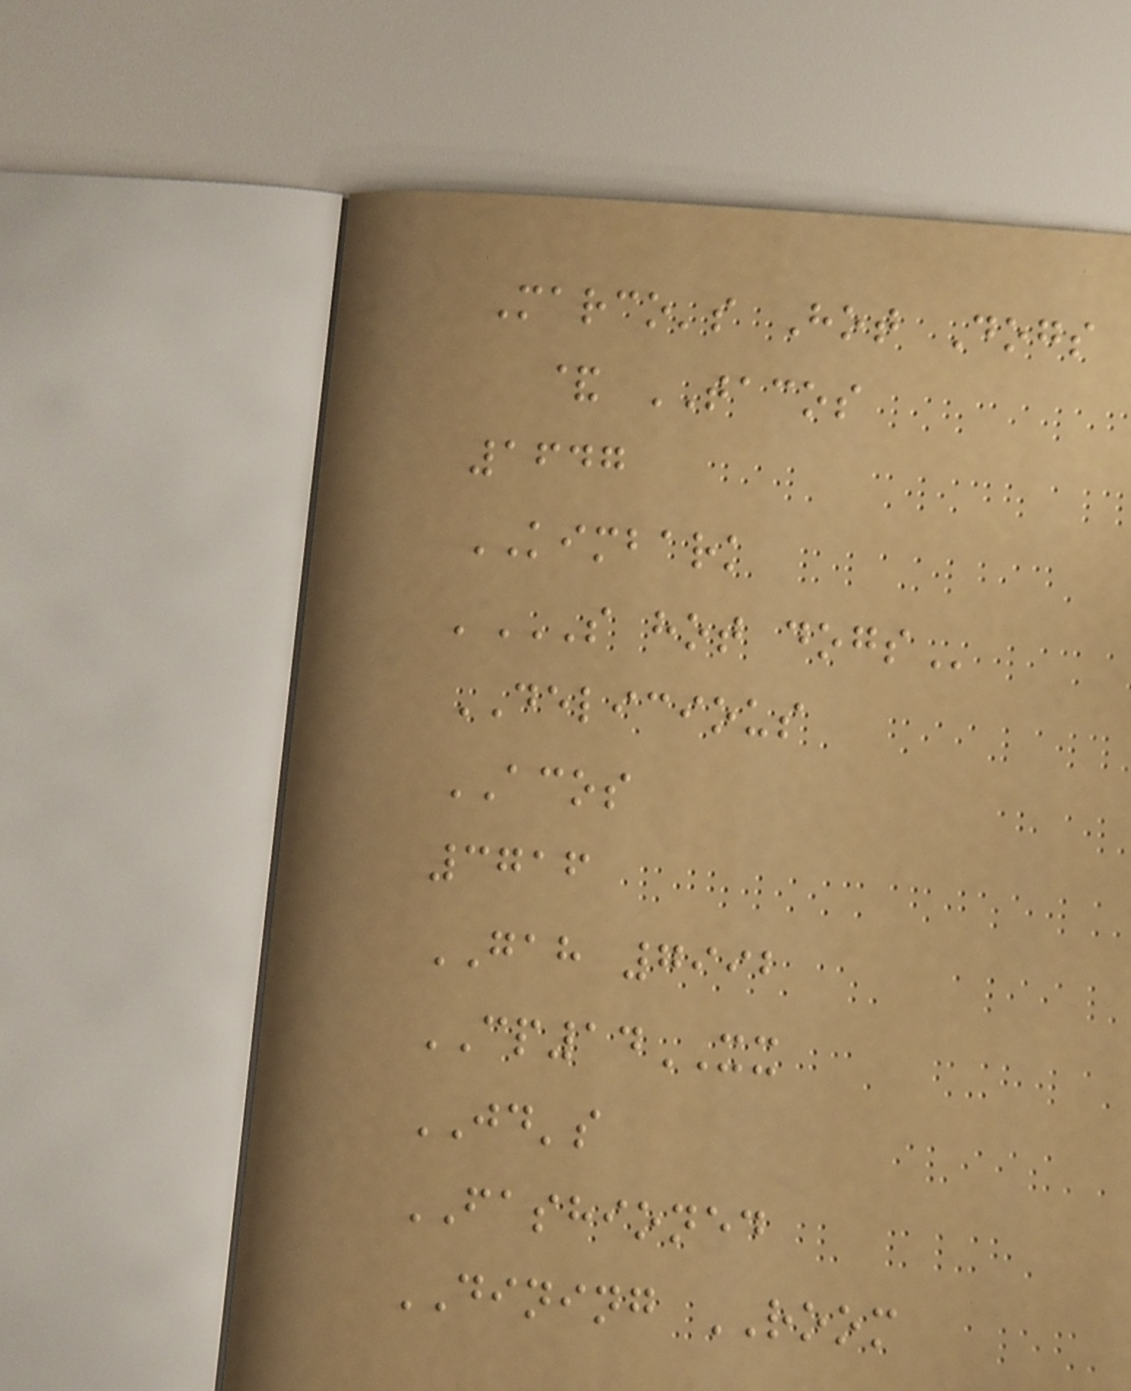Marco's Hot Dogs
& TACOS
1647
KIMBARK
'S HOT DOGS
DELICIOUS
ACOS
3716
GAH 7992
CP14XX
JD's
FASHIONED
DINING ROOM
